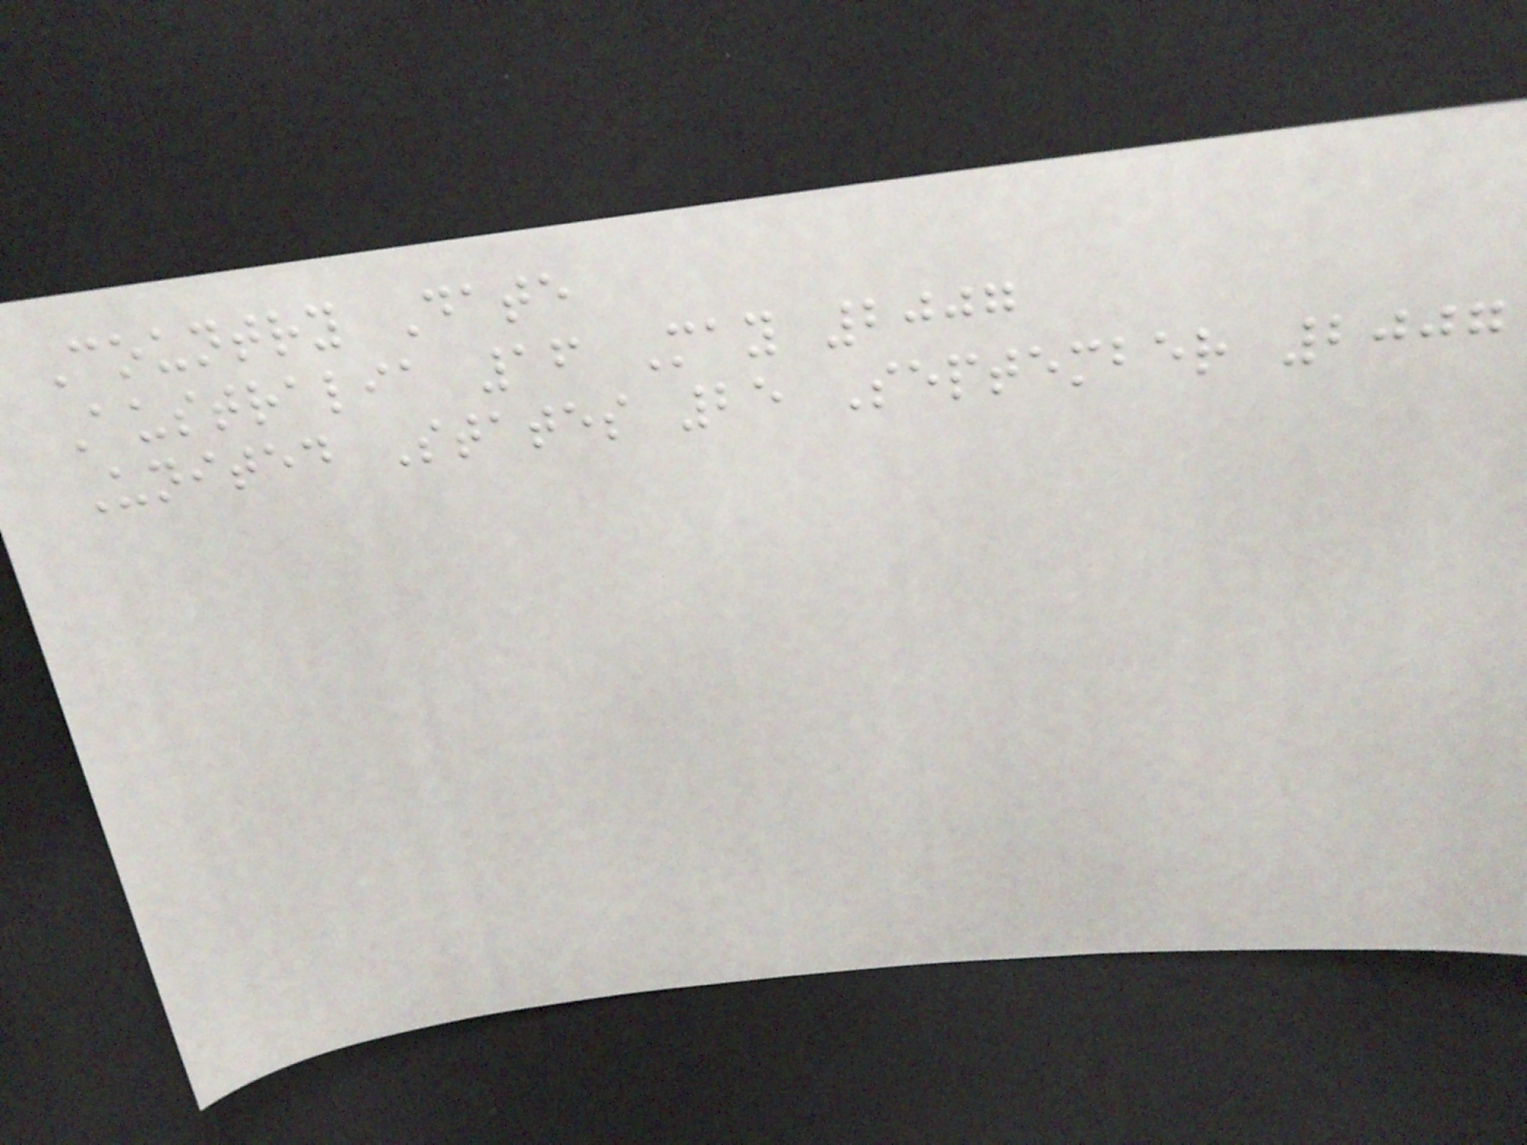Country Date
Australia 16 May 2007
United States 25 September 2007
